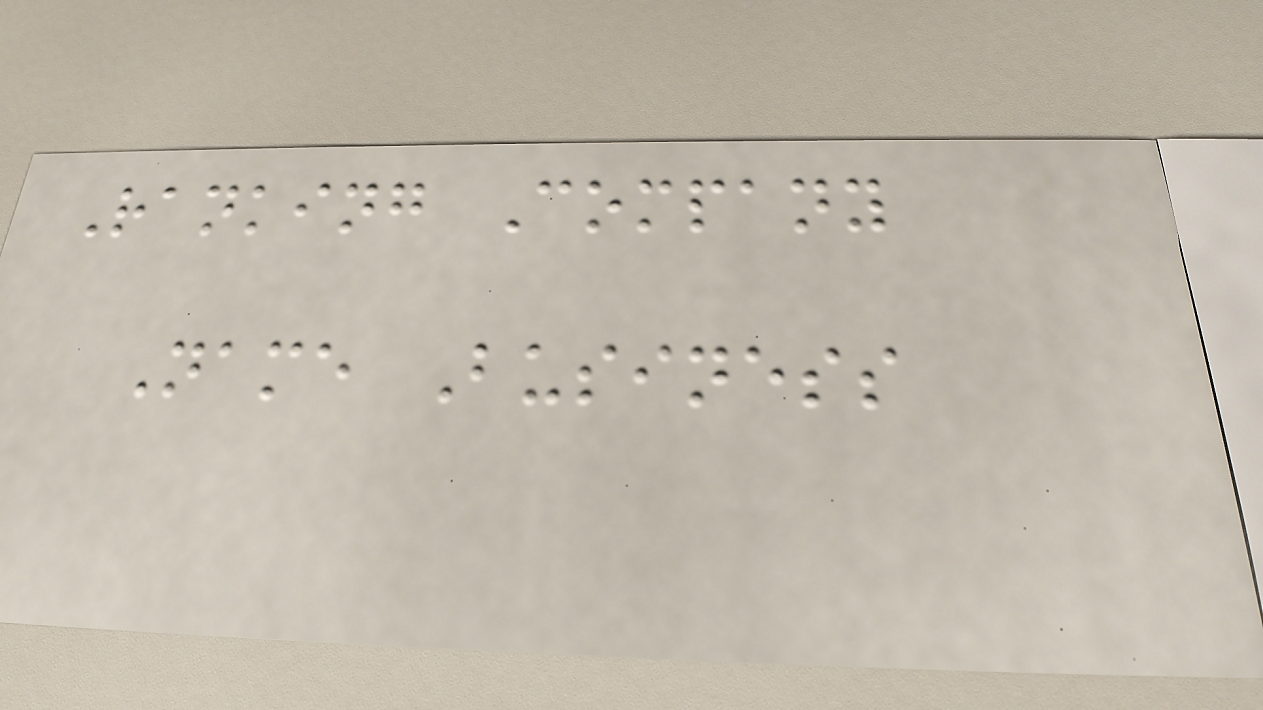Ranking Company
Name Business
